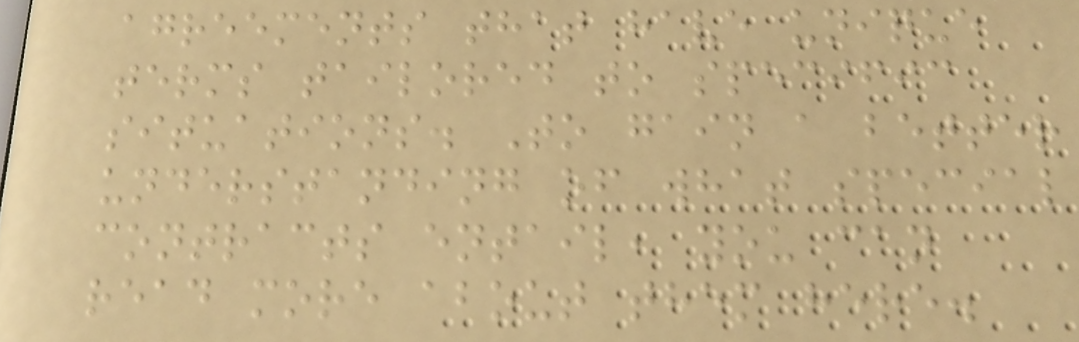agreements that have unique
terms tailored to specific
situations. To gain a better
understanding of what special
contracts entail, you can
read more about them here.
